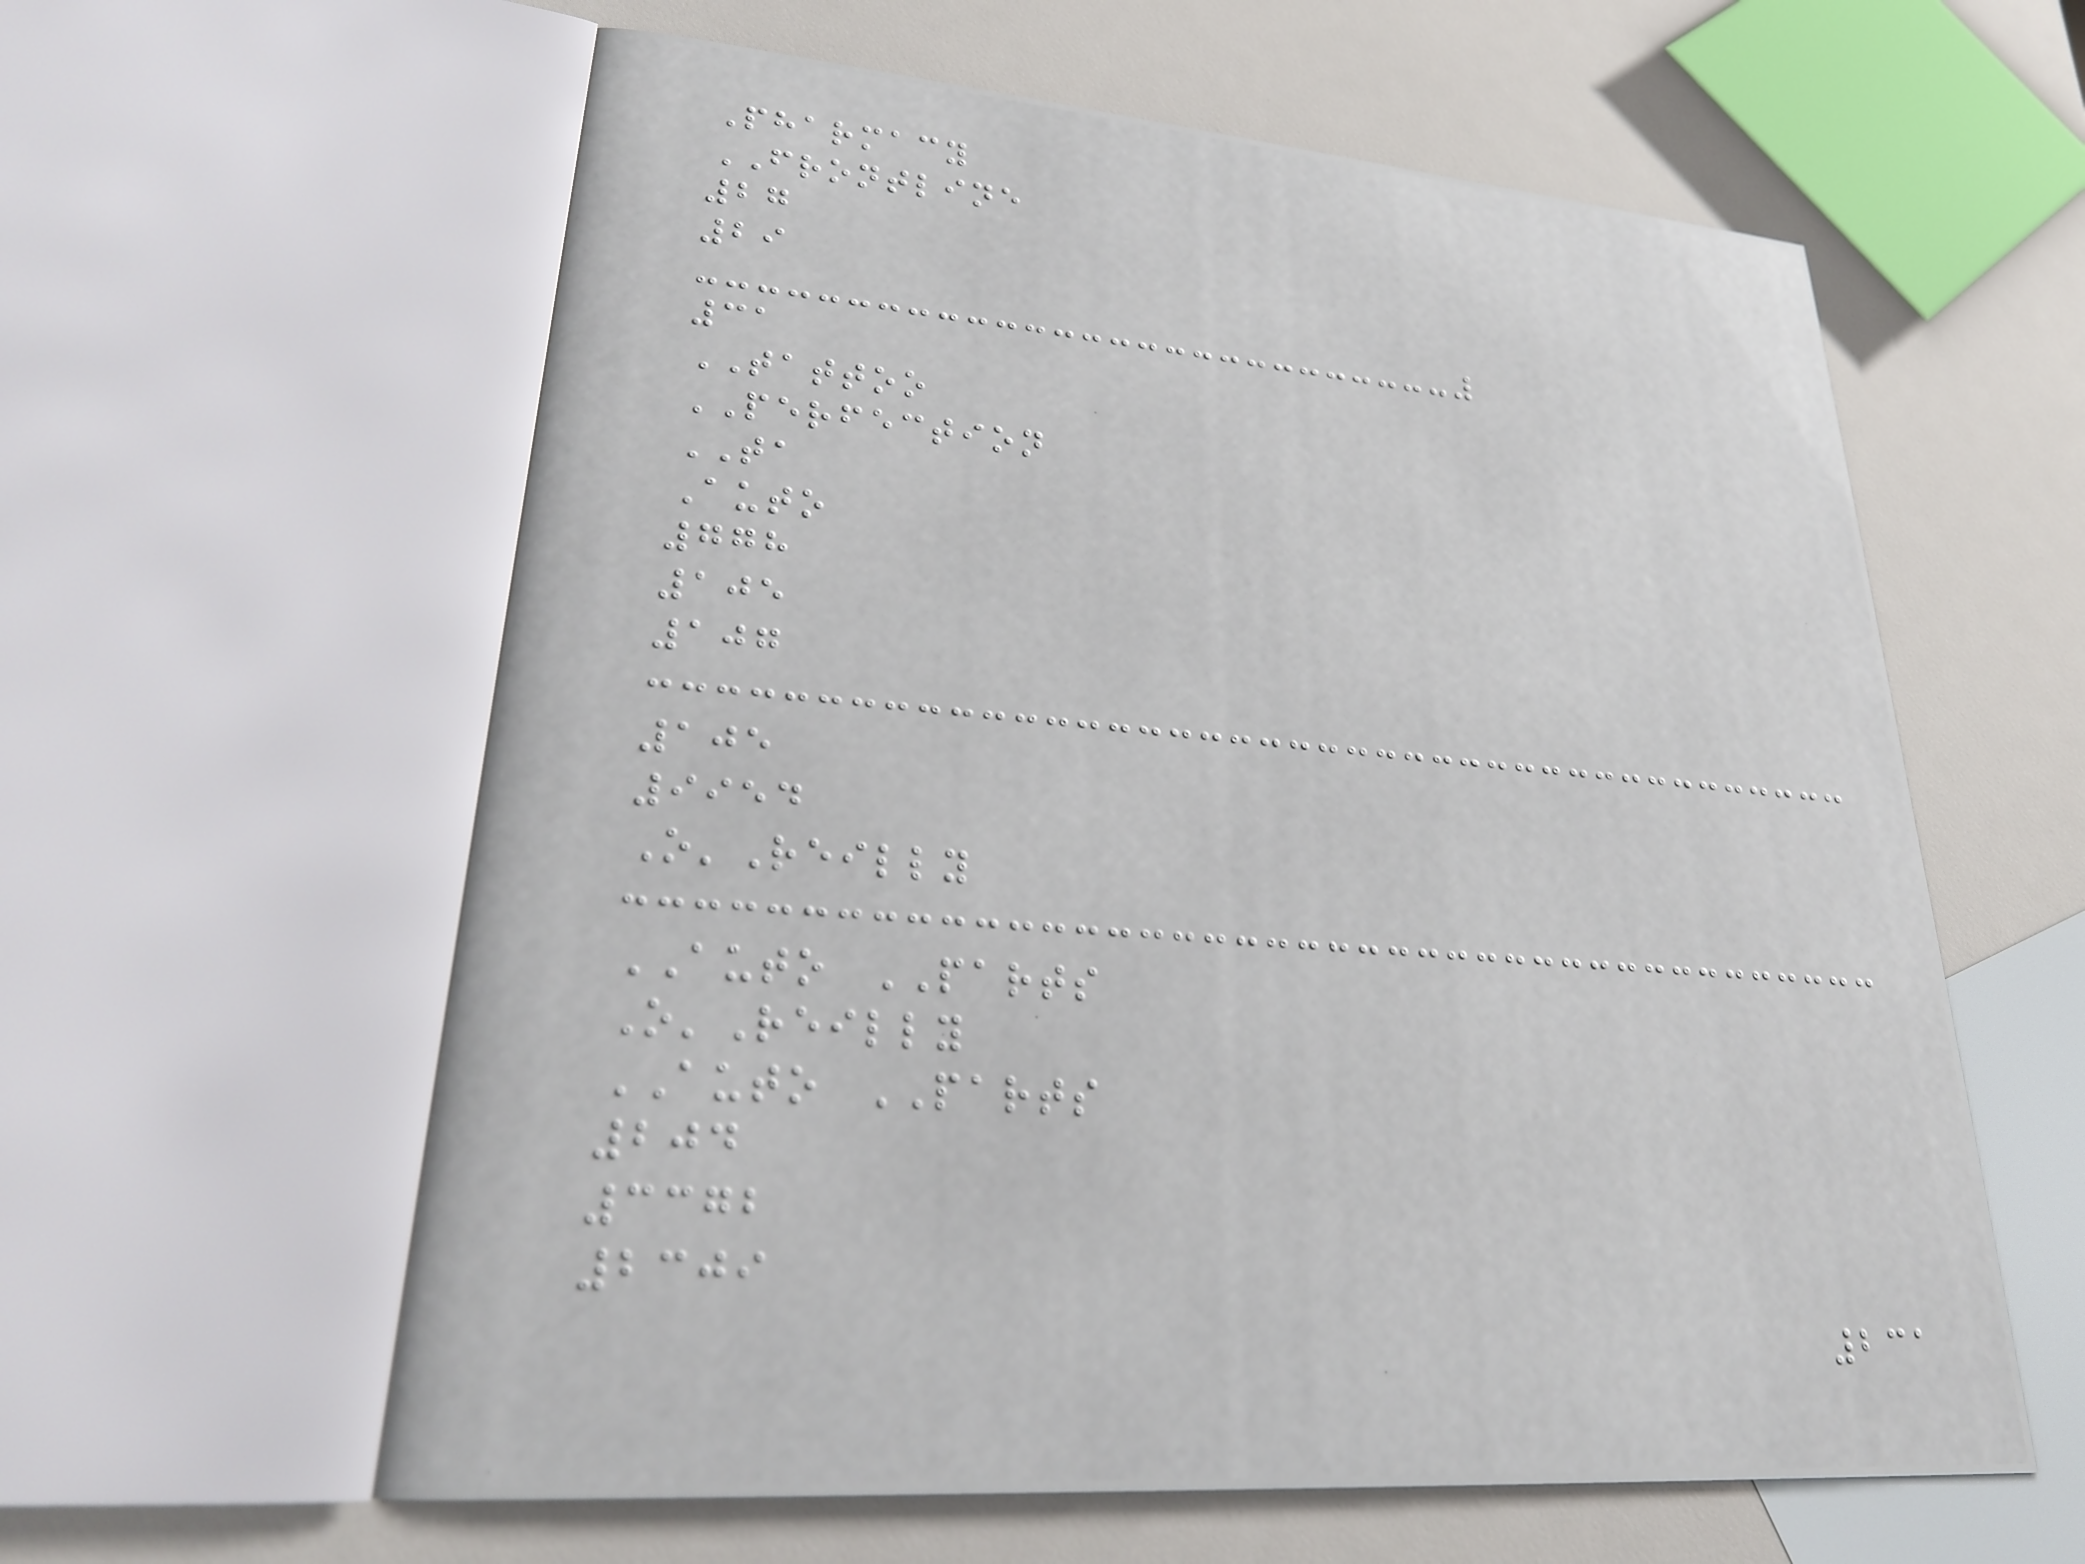Pharmacy
FRONTLINE
27
29
31
TATTOO
PERFECTION
TA
Auto
778
105
107
105
9954
O'Reilly
AUTO PARTS
O'Reilly
AUTO PARTS
204
3372
2309
231
